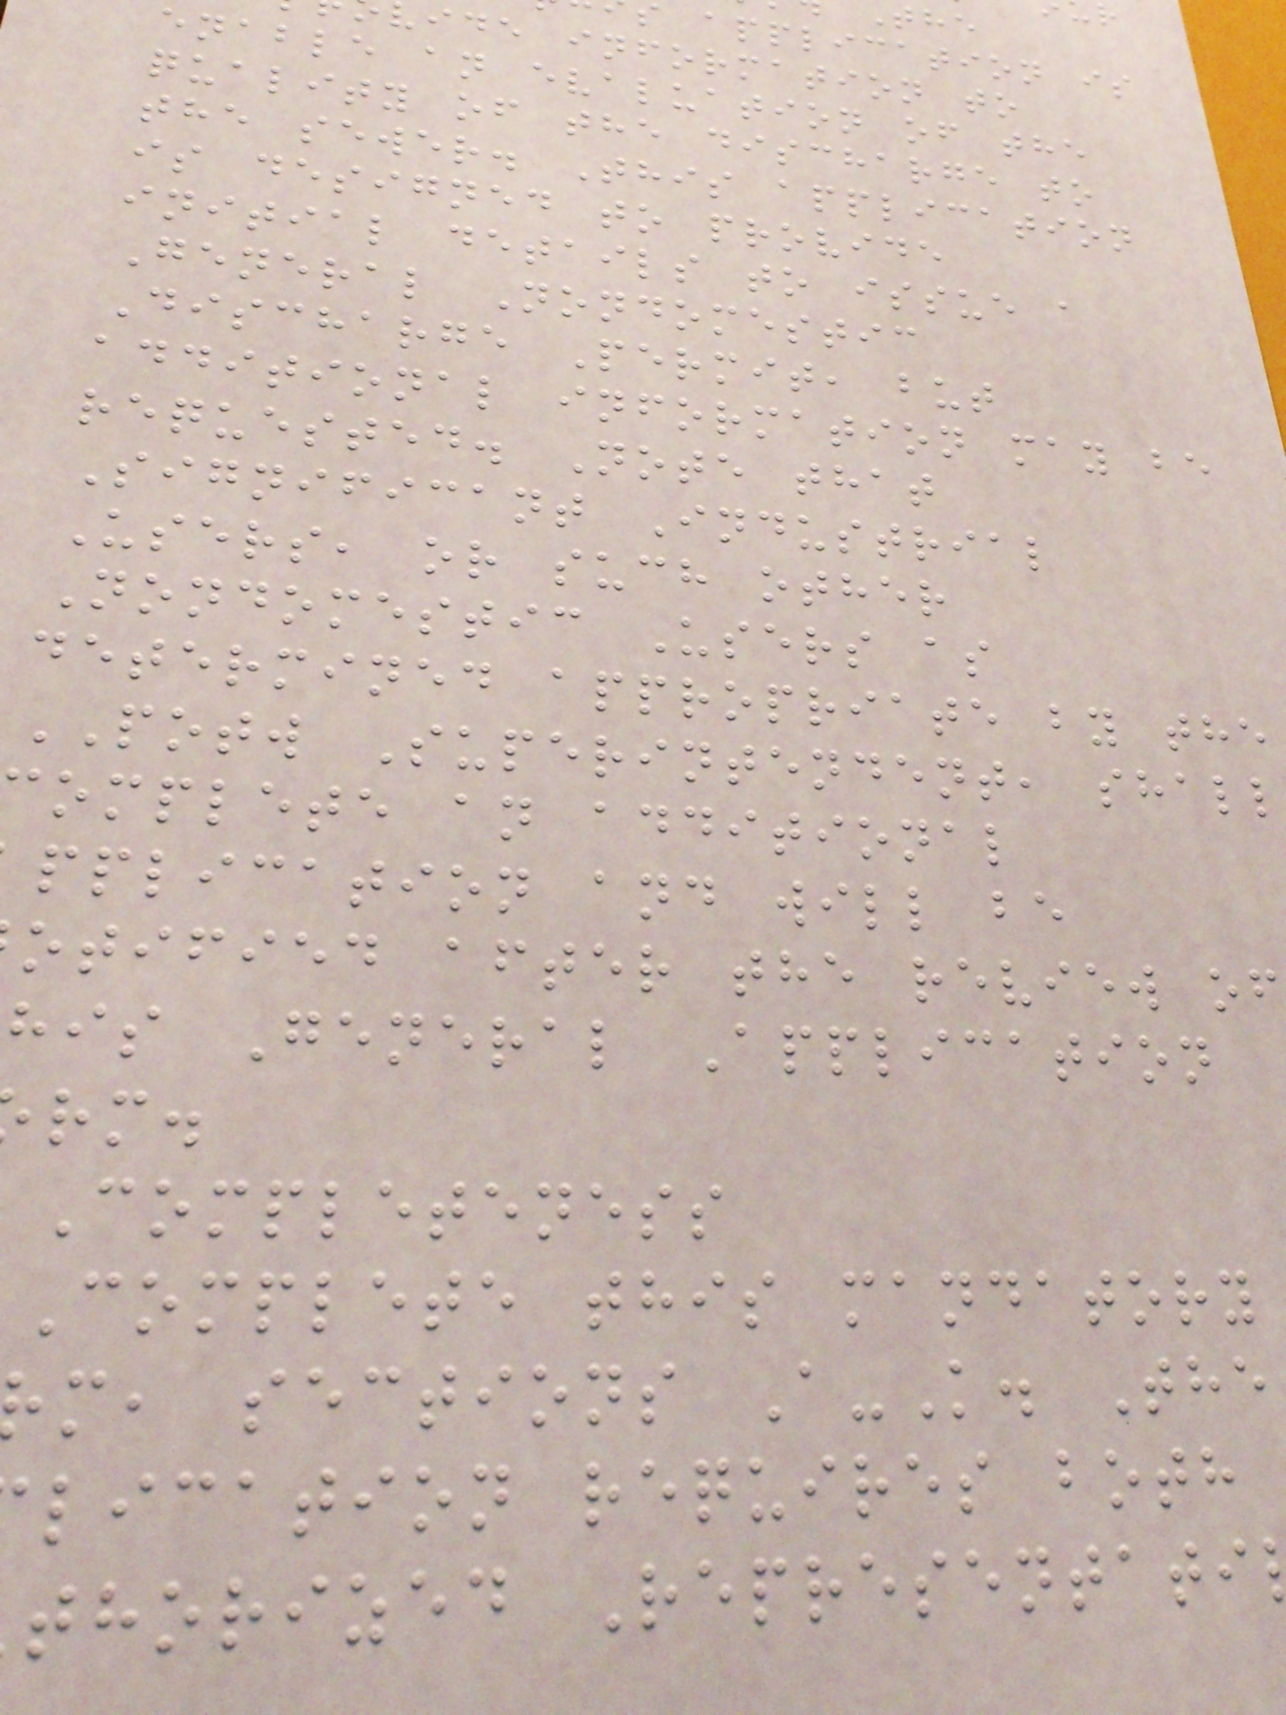application is
ide information to
enable an evaluation of the
quality of the discharge to
the sewer. This application
is designed to provide
initial details to issue a
General Nondomestic
Discharge Permit, but
additional information may be
requested. Note that
Significant Industrial
Users, or such other
Nondomestic Users as
determined appropriate by the
POTW Superintendent, shall
omplete an additional
pplication and will be
otified after the review of
his General Application
Completeness
Complete this mandatory
m, sections A-K. The
lication requires both
thorized Representati
